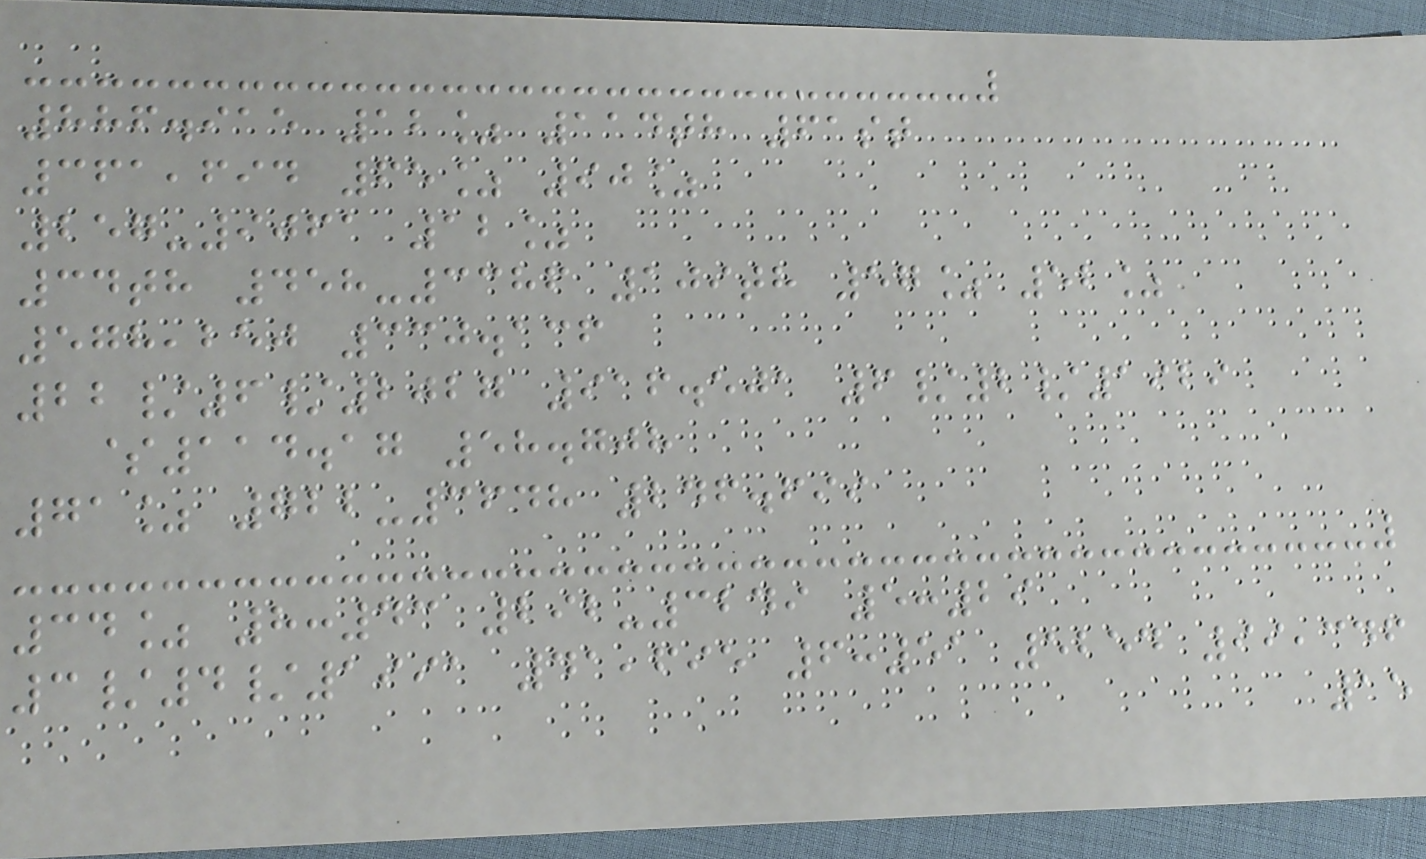886.915 12% 114th 61st
361,694 65% 90%
257-9061 12%
34th 458-3386 109th 57% 52%
578,250 330.136
22/6/2027 916.501 6/2/1929
$114.17 58.708
71% 722-3648 246.699
34% 8:43 292-3249 5:29
3/4/1991 41,695 6:51 5254 99,346
15
